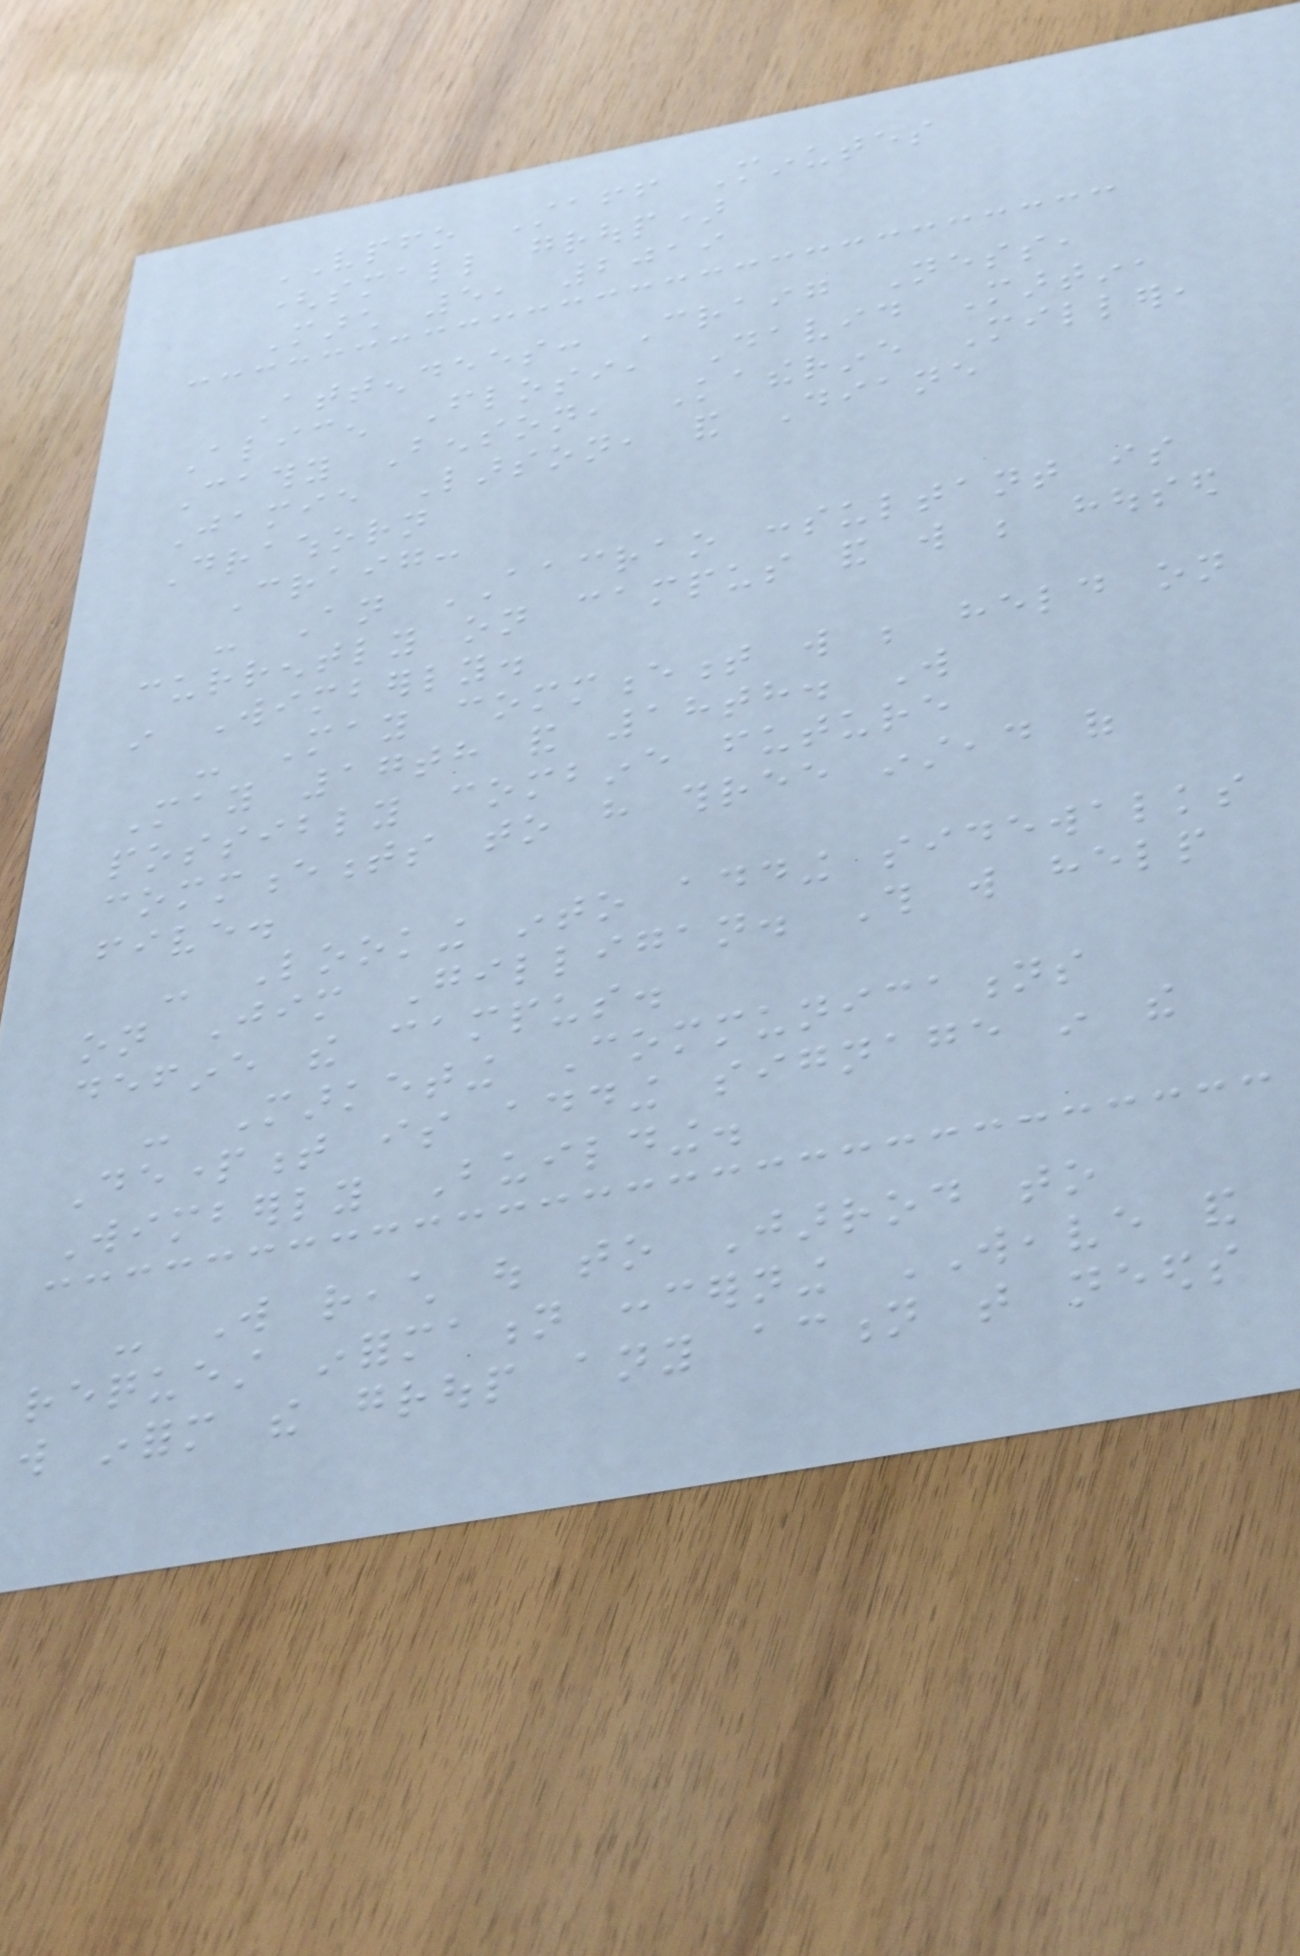VPFO Staff Minutes
(small group)
March 5, 2019
Attendees: Craig Ness,
Alicen Flosi, David Martin,
Cathy Benson, Katherine Miller,
Jamie Larson, and Diane
Drawhorn
Craig:
- An AACRAO consultant is
currently on campus and will be housed
in Wimberly.
- May commencement will be held on
May 17th and 18th. Will
possibly combine future
commencements to have three instead of
five.
- Looking into adding sidewalks
on Jim Gilligan. This will help
define the campus.
- Marketing Communications
Department is adding signage in the
Wimberly Building.
- Will reach out to Jarrod to
request information concerning WEAVE and
will inform the group any action that needs
